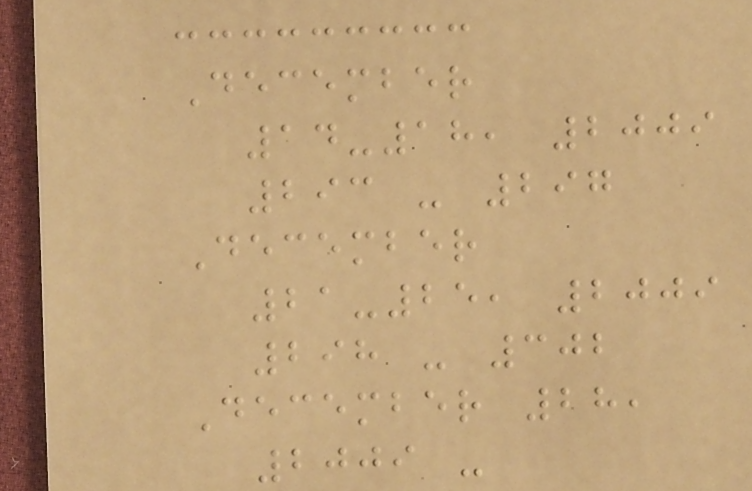December
14-18, 2009
293 - 297
December
21-25, 2009
298 - 302
December 28,
2009 -
